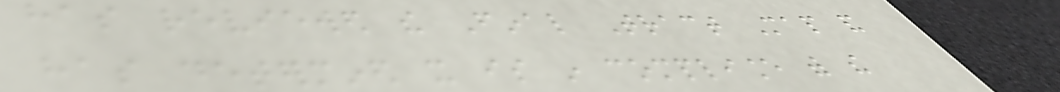has reviewed the Final Tract Map and
has determined it is in compliance with the
